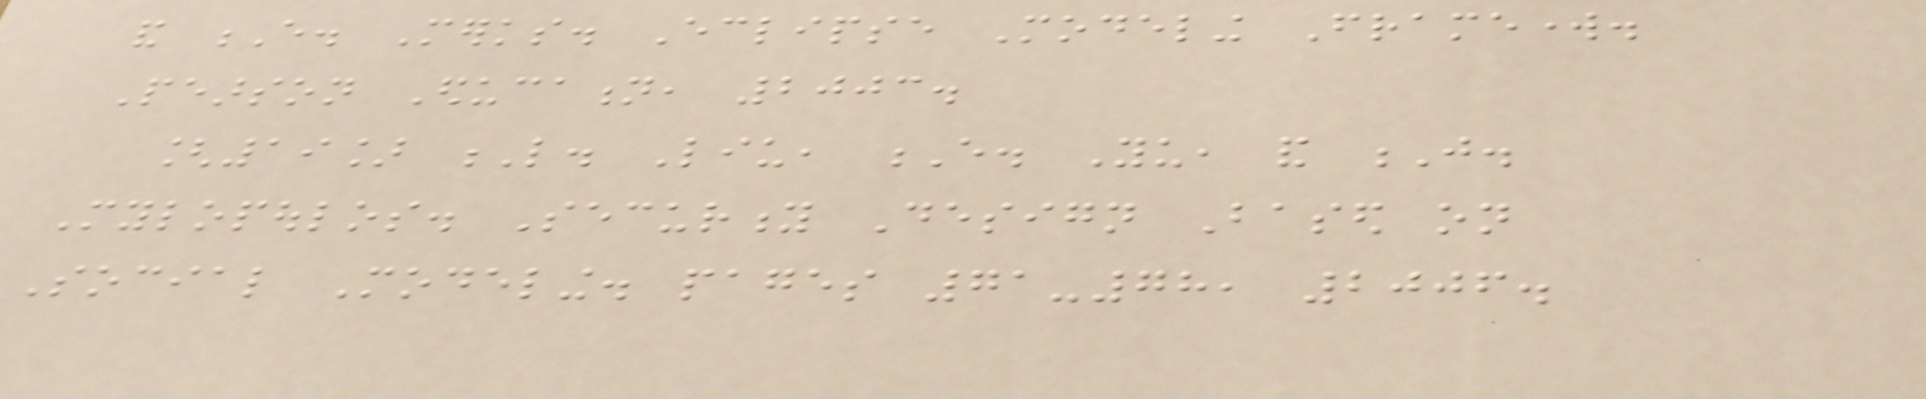and E. Merks. Eclipse Modeling Framework.
Pearson Education, 2003.
[19] L. Liu, E. Yu, and J.
Mylopoulos. Security Design Based on
Social Modeling. pages 71-78, 2006.
